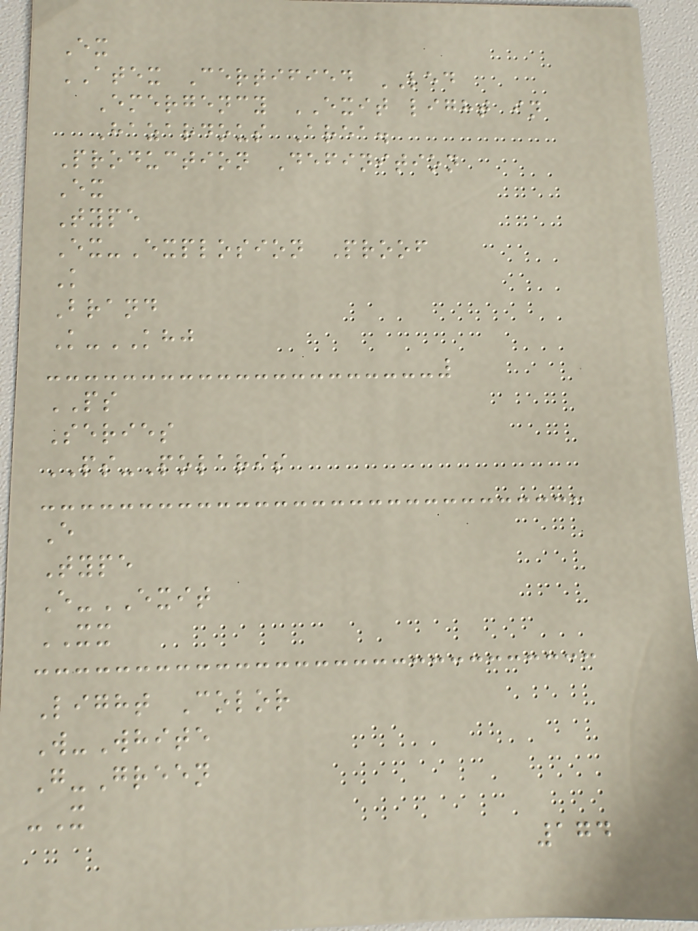Ex
ATEX Certified LED
Emergency EXIT light in
Hazardous Area.
Production Definition
Ex
Type
Ex-Explosion Proof
K
Brand
K-KHJ
PS
Series
PS-Polaris
E
Type
E-EXIT
XX
Light Color
W-White
G-Green
-X
174
